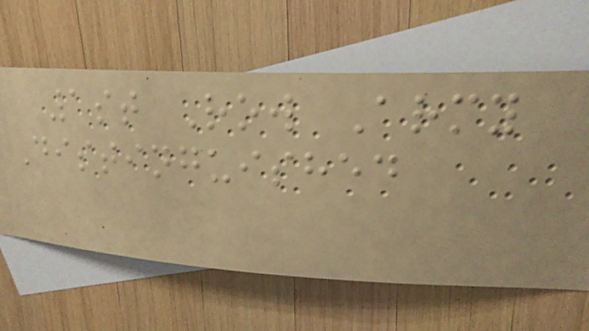1st Row Army
Distinguished
